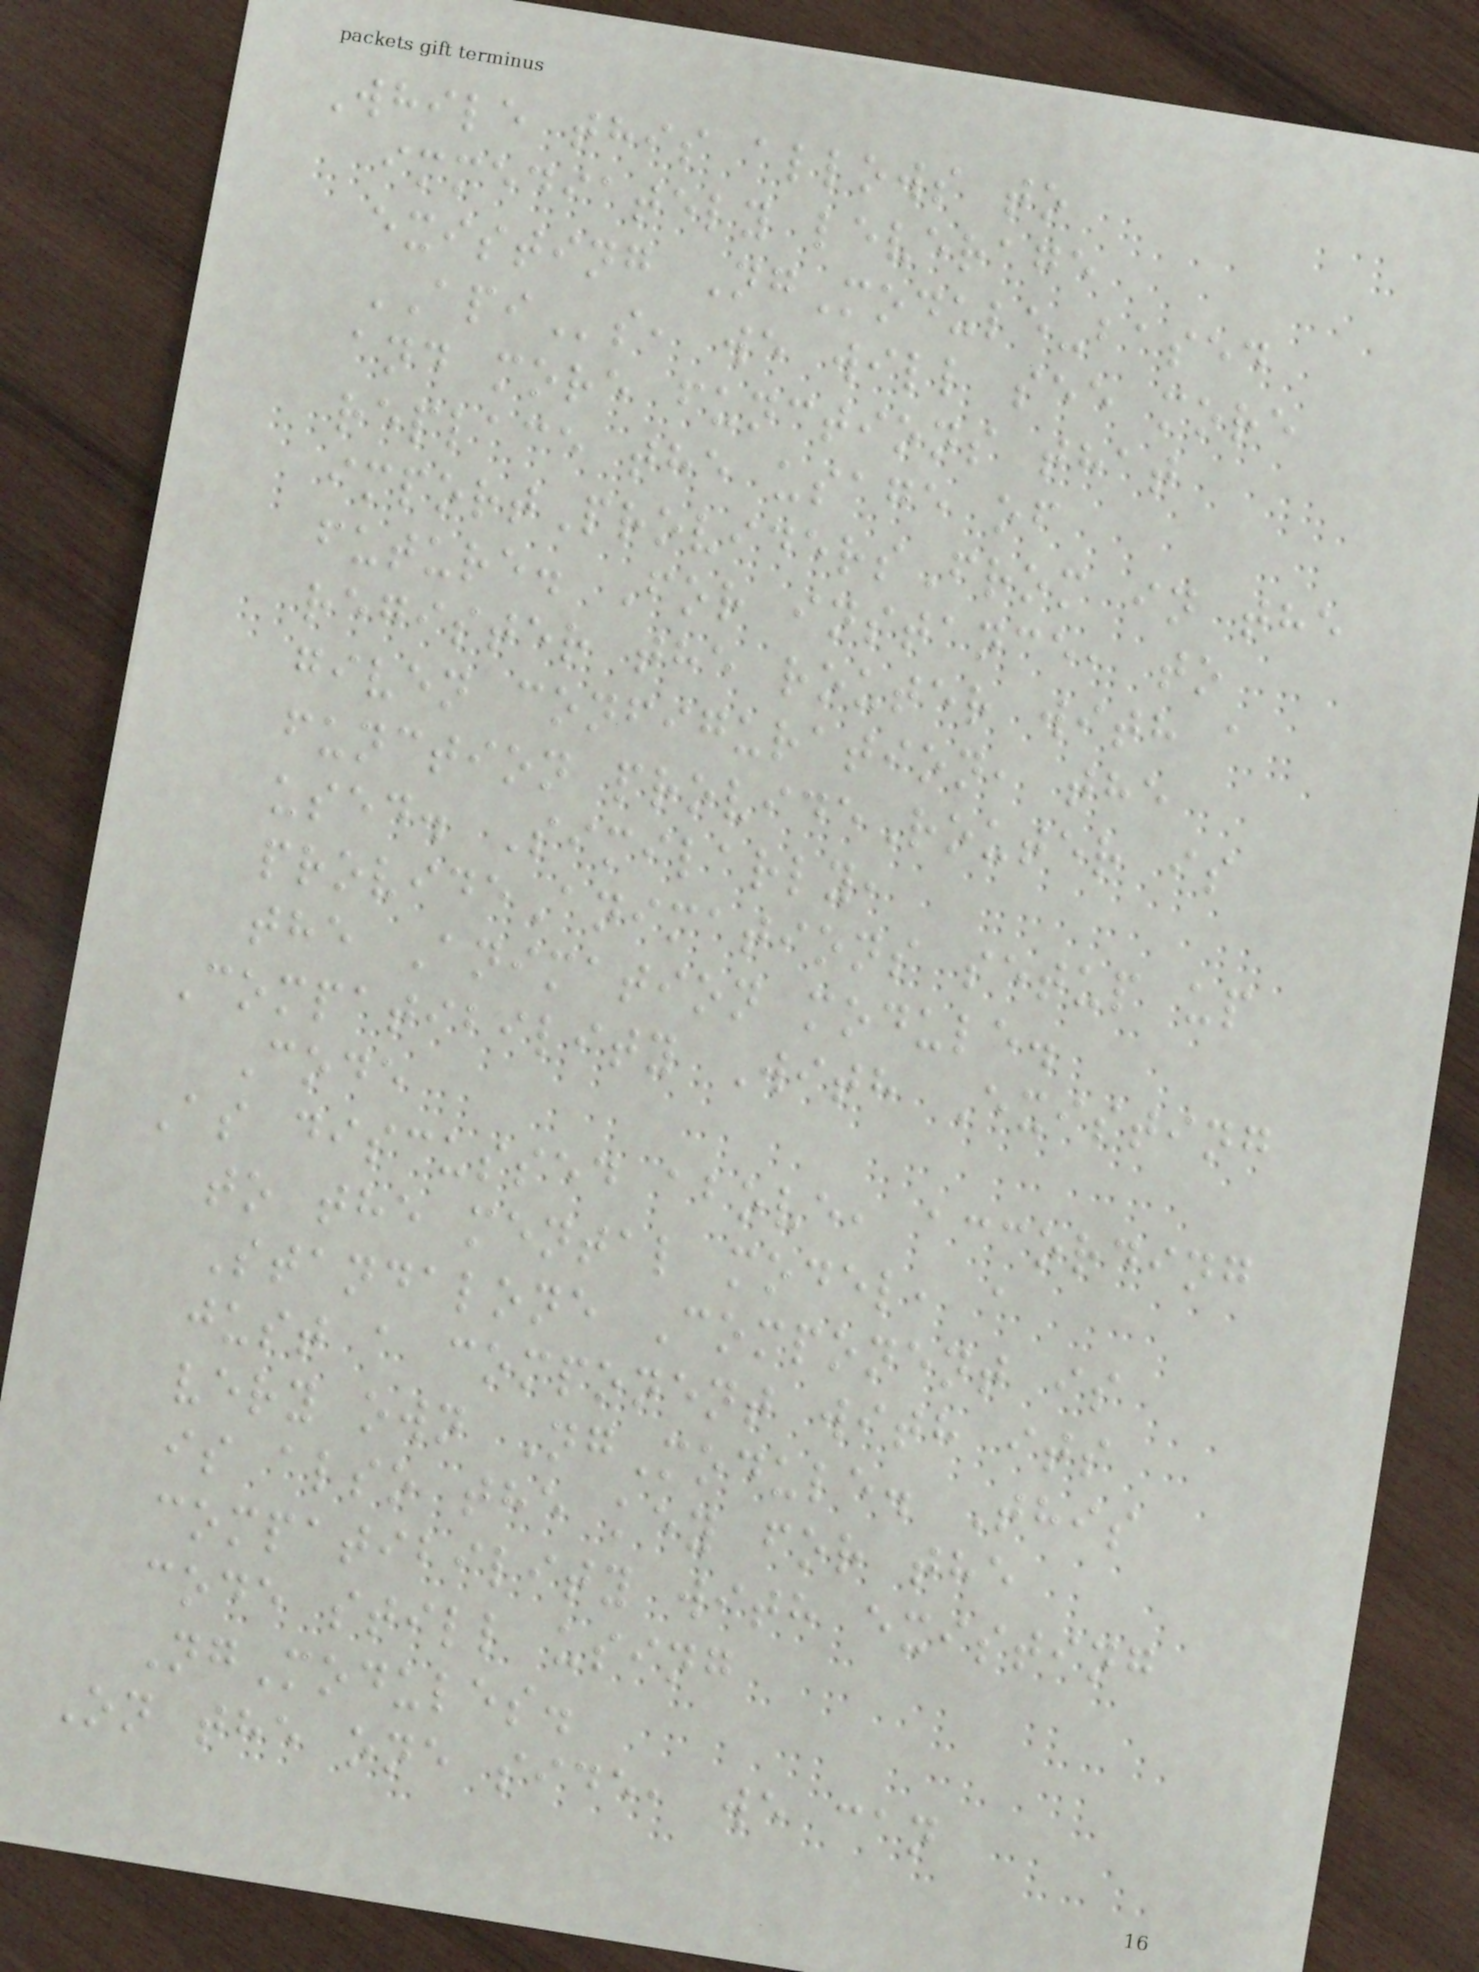While this allows to
immediately leverage
existing NgModule-based
APIs, we will see more
and more functions that
replace the usage of
importProvidersFrom in the
future. For instance, to
register the router with a
given configuration, the
function provideRouter is
used. Similarly,
provideAnimations setup up
the Animation module.
Compatibility With Existing
Code
As discussed above, according
to the mental model, a
Standalone Component is
just a component with its
very own NgModule. This
is also the key for the
compatibility with existing
code still using
NgModules.
On the one side, we can
